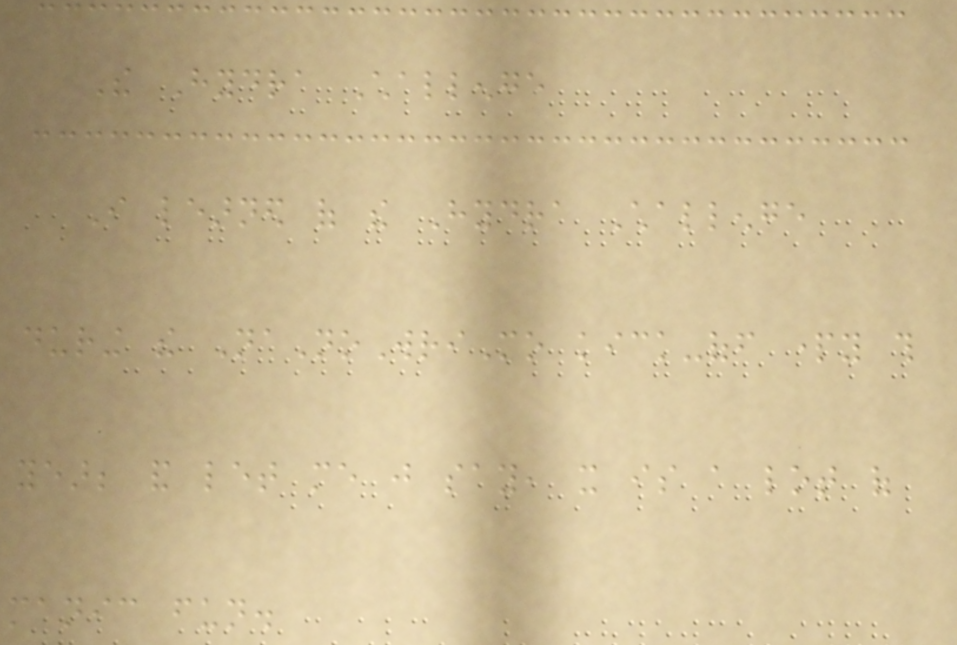The Hydra Challenge
I learned of the Hydra Challenge
during the NaNoWriMo kick-off party this
year; and let me just say, it is a lot of
manic fun.
